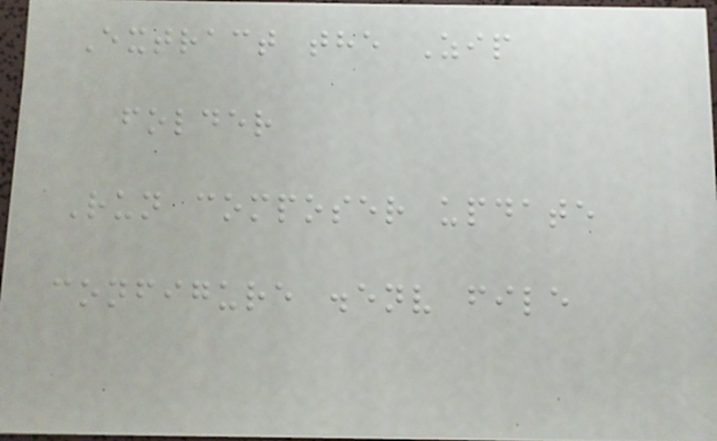Extract the Zip
folder
Run composer update
configure .env file
